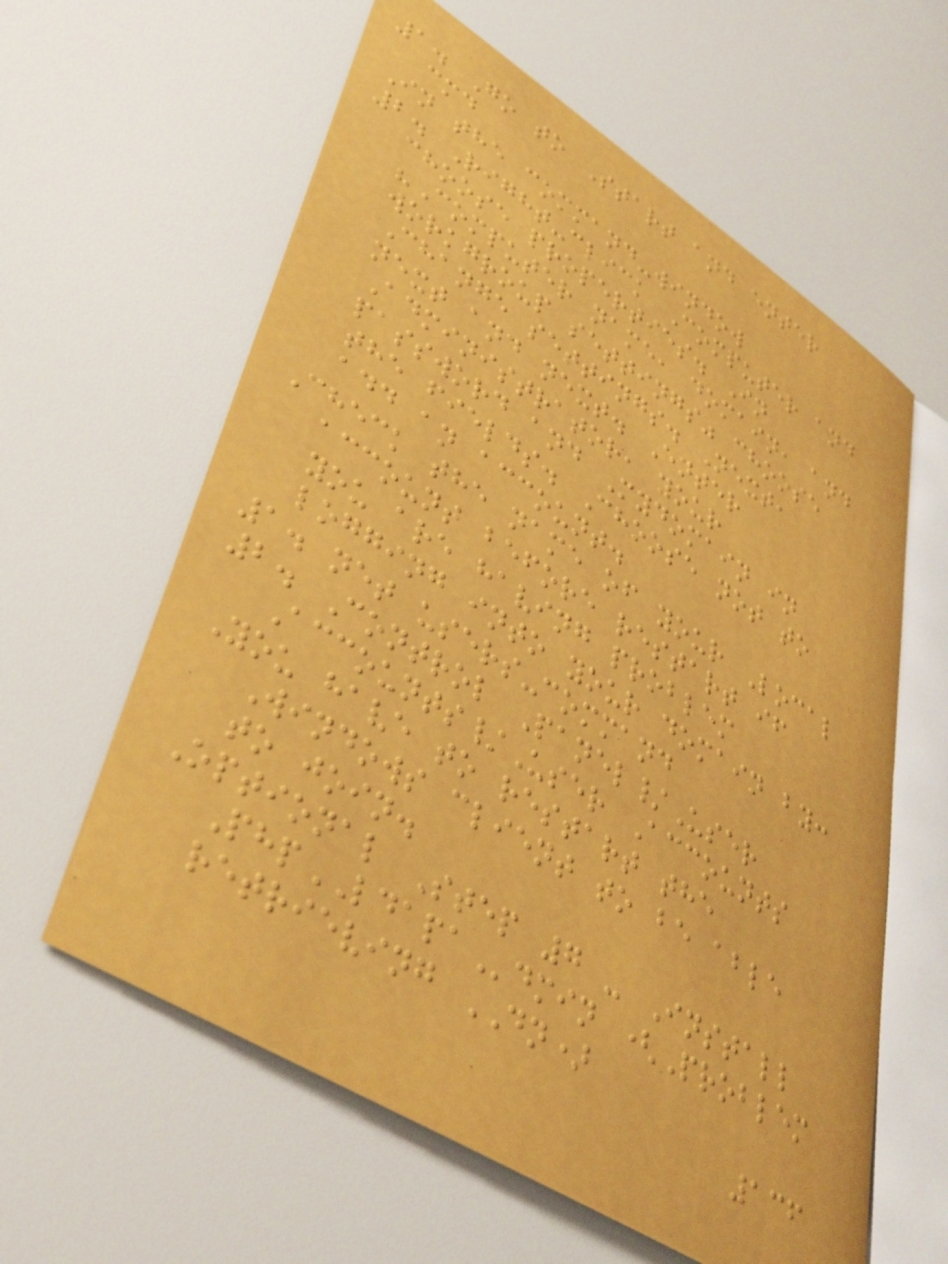1. Go to Start and enter
cmd
In the command-window
2. Right-click Computer and
choose properties. In
"Computer name, domain, and
workgroup settings" choose
Change settings. Next,
next and next. Enter
Administrator, your
password and Mydomain in
the fields. Choose not to
add an account.
Check the name of your Local
account before restart if
you are having problem
logging into your domain by:
1. net users-command
2. Control Panel/User
Accounts/User Accounts
You have to restart the
Windows client to be able
to join.
Optional Step 7 - Install
PhpLDAPAdmin (Problem
retrieving DN)
136
